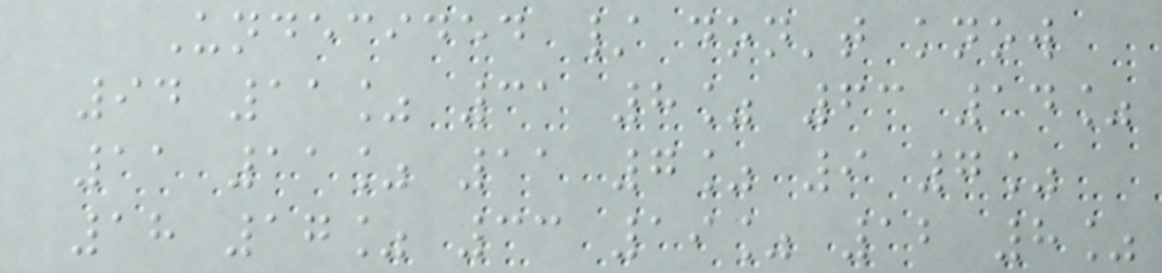Undecided / don't know
94 11% 31 8% 63 14%
11 11% 11 7% 9 7%
18 17% 33 19% 12 8%
